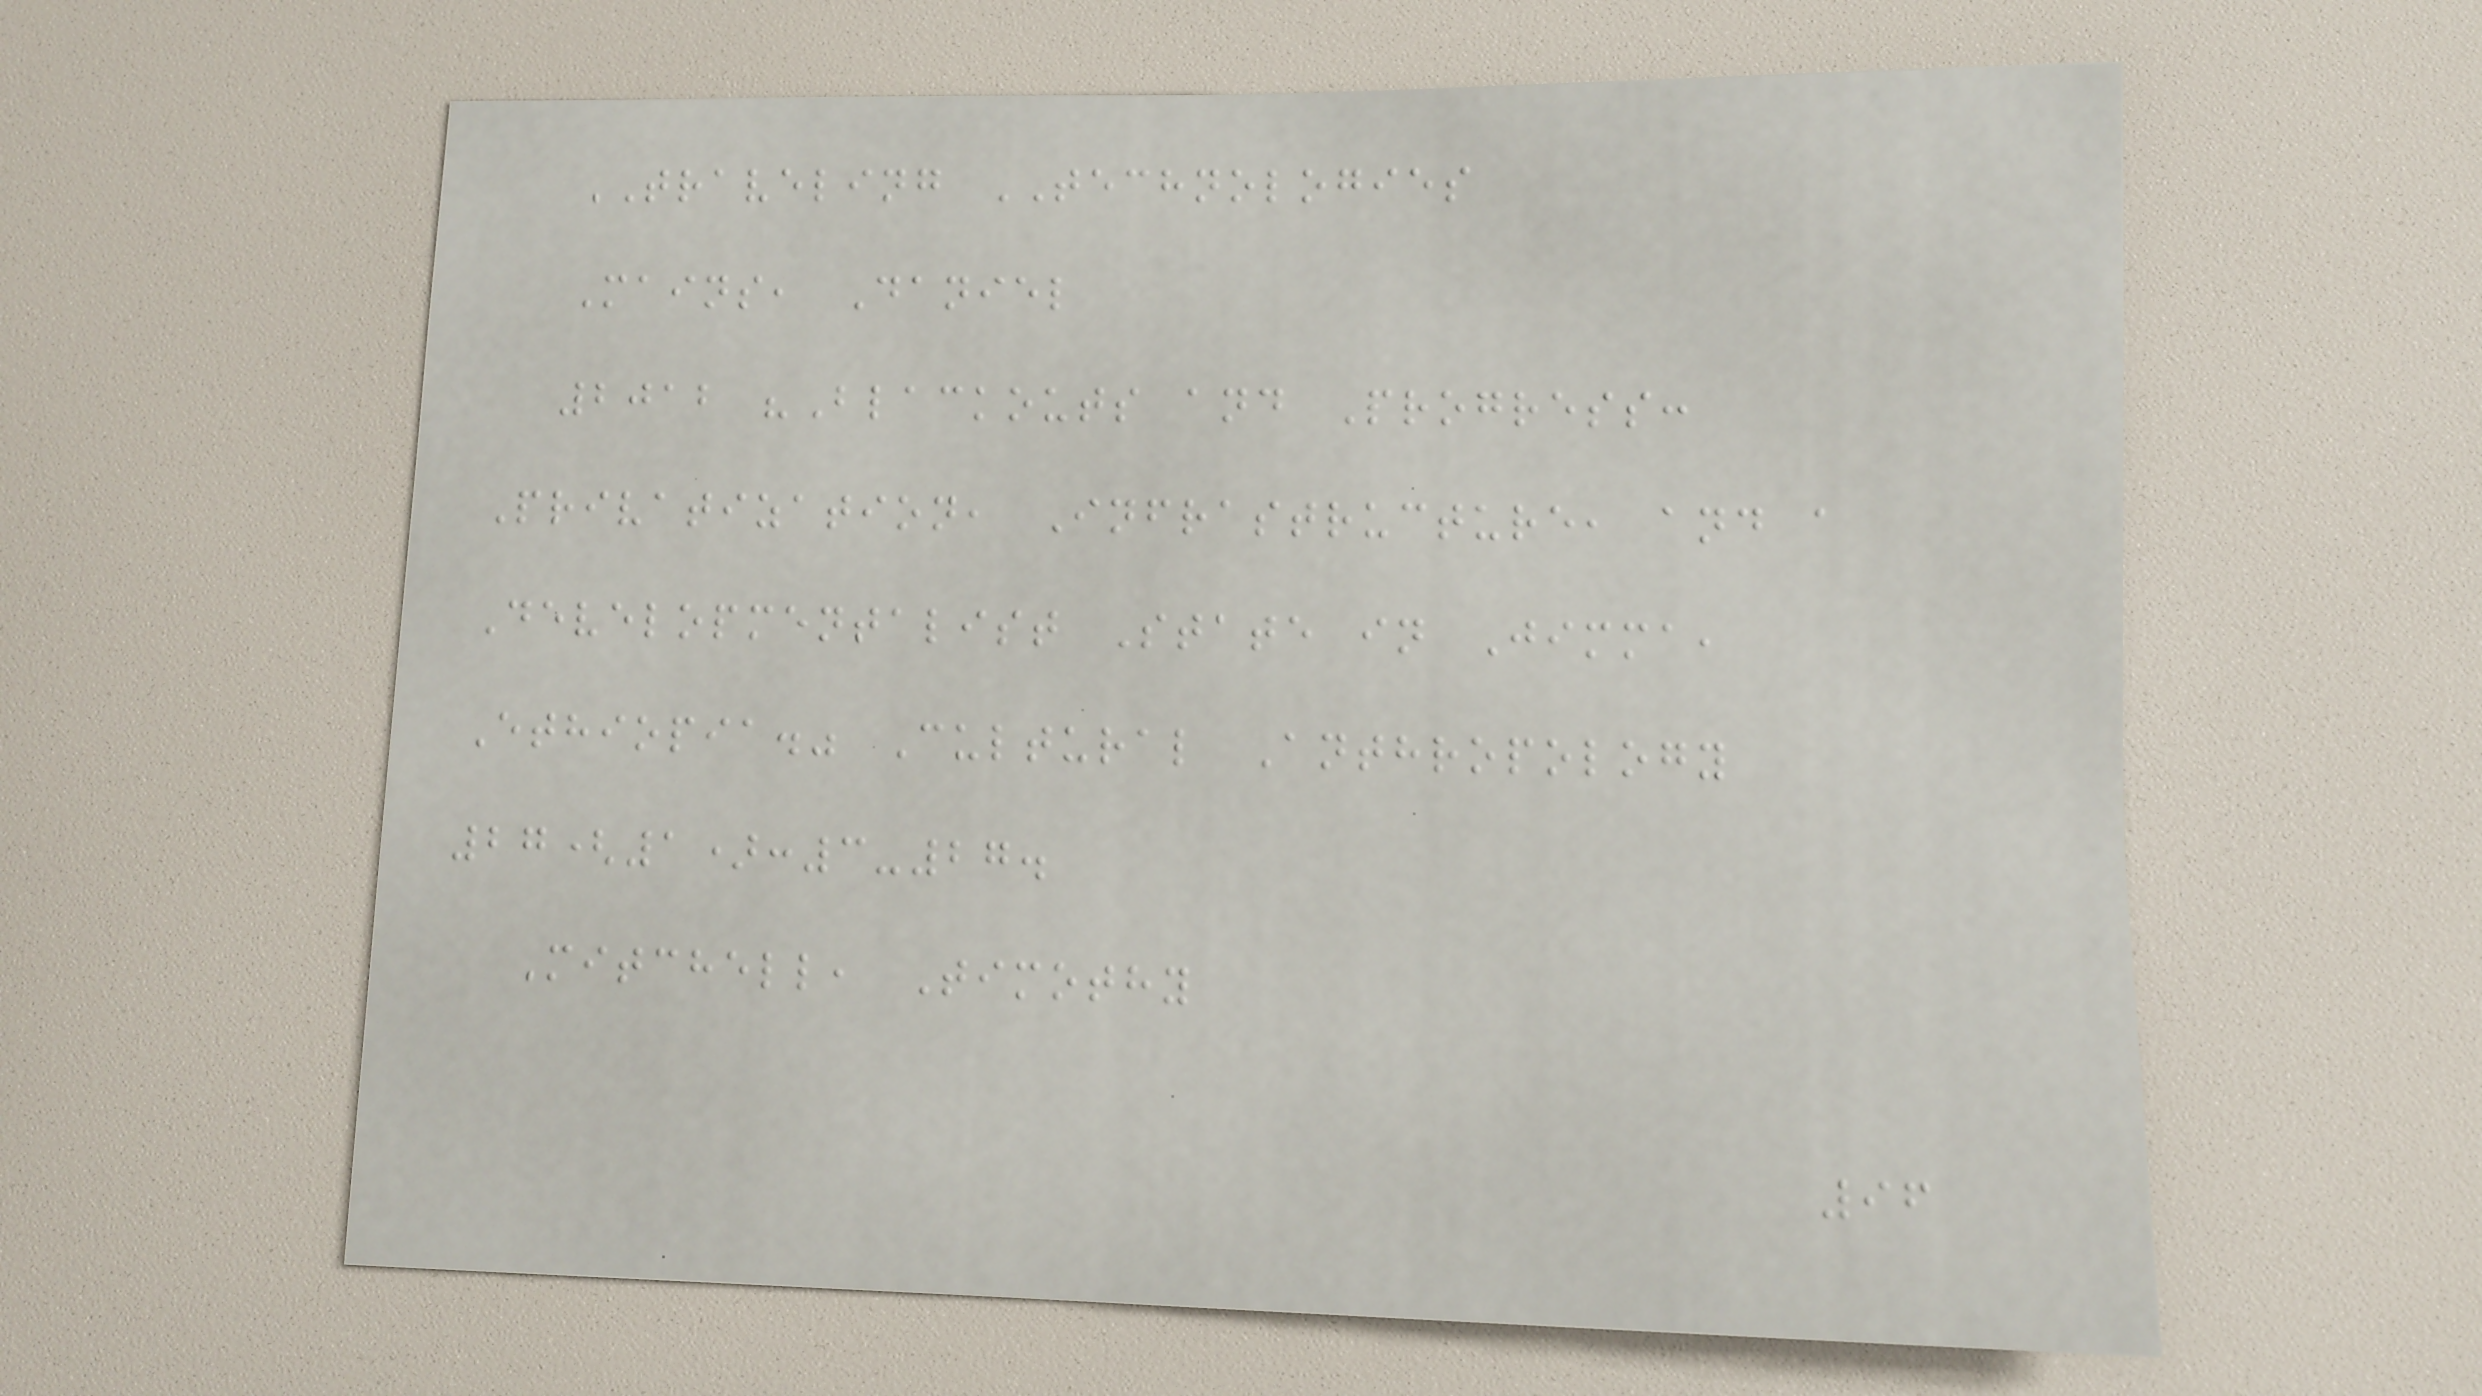TRAVELING TECHNOLOGIES
Mains, Daniel
2012 "Blackouts and Progress:
Privatization, Infrastructure, and a
Developmentalist State in Jimma,
Ethiopia." Cultural Anthropology
27(1):3-27.
Mitchell, Timothy
96
